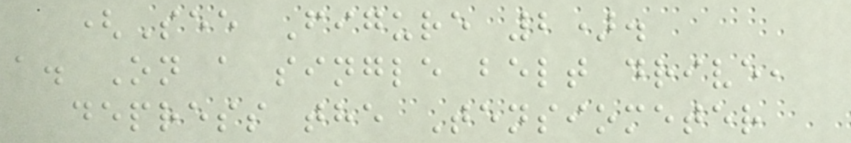(See Figure 2).
a. On a single belt drive,
depress the Tensiometer
